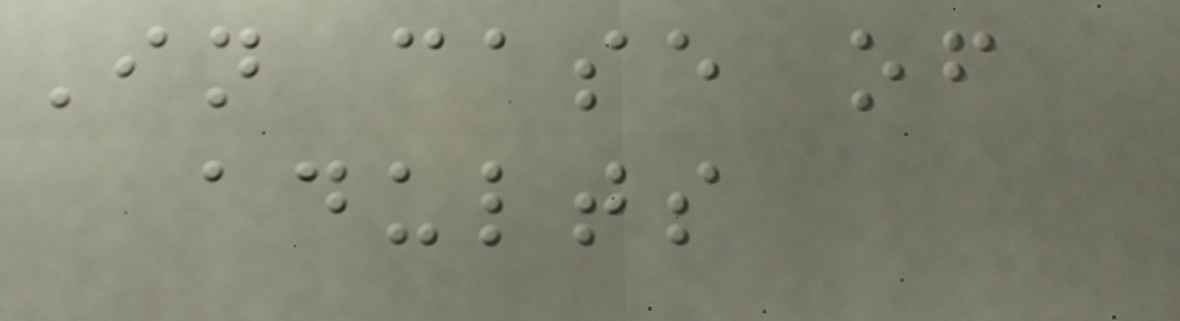In case of
adults
